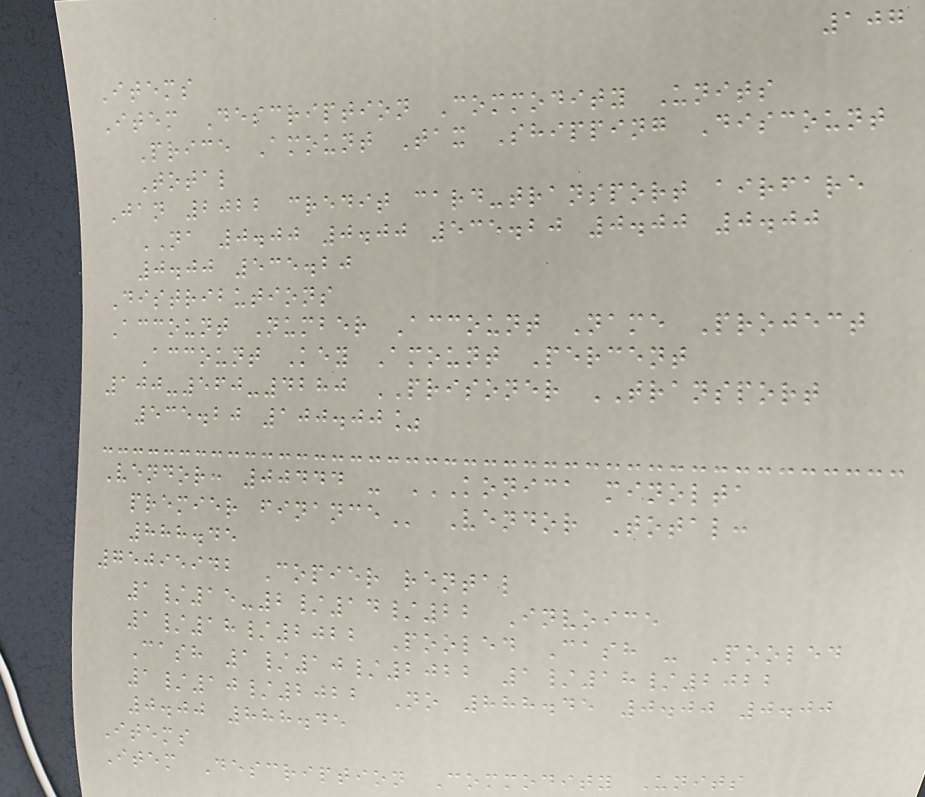107
Items
Item Description Commodity Units
Price Amount Tax Shipping Discount
Total
Jan 2022 credit card-transport airfare
NA 0.00 0.00 535.20 0.00 0.00
0.00 535.20
Distributions
Account Number Account Name Project
Account Key Amount Percent
100-560-4280 PRISONER TRANSPORT
535.20 100.00%
Vendor: 00444 - KONICA MINOLTA
PREMIER FINANCE Vendor Total:
888.45
75095942 Copier rental
1/15-2/14/22 Invoice
1/18/2022 Pooled Cash - Pooled
Cash 1/10/2022 1/18/2022
1/10/2022 No 888.45 0.00 0.00
0.00 888.45
Items
Item Description Commodity Units
